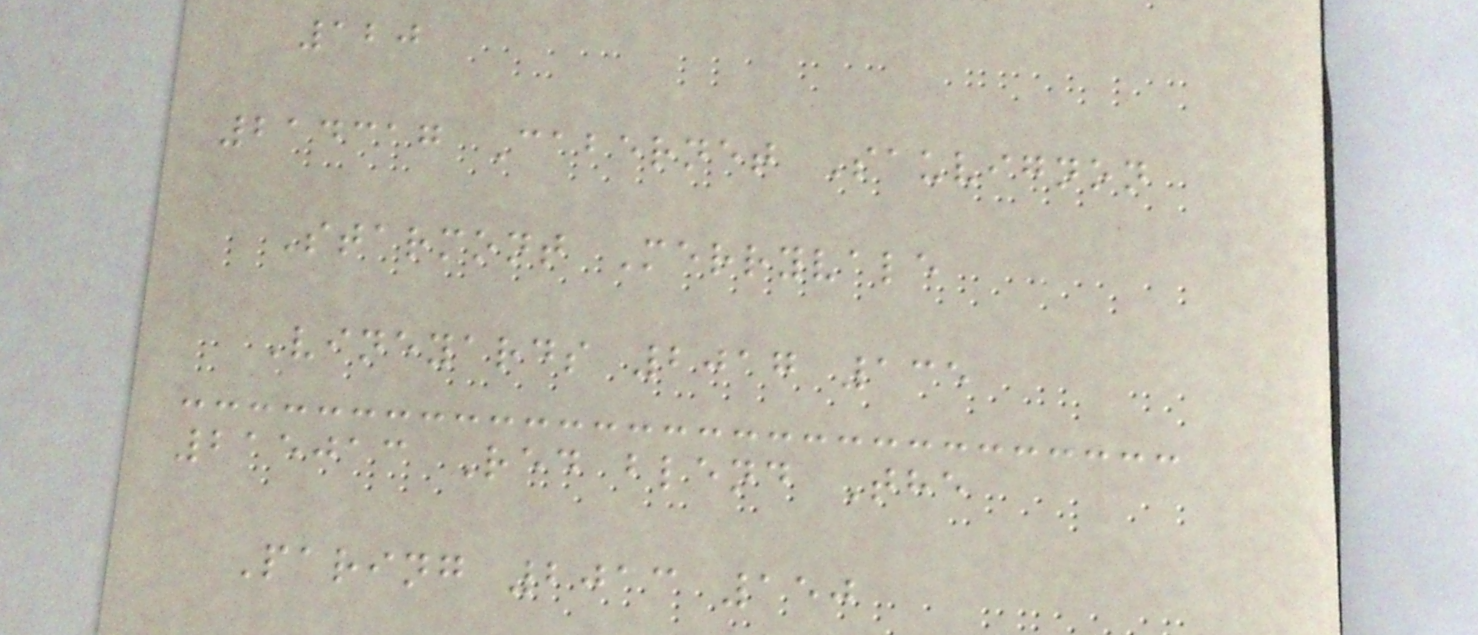120
214317 Cabernet Sauvignon
Starmont Merryvale
Vineyards 2017 135
215013 Red blend The
Paring 2013 150
